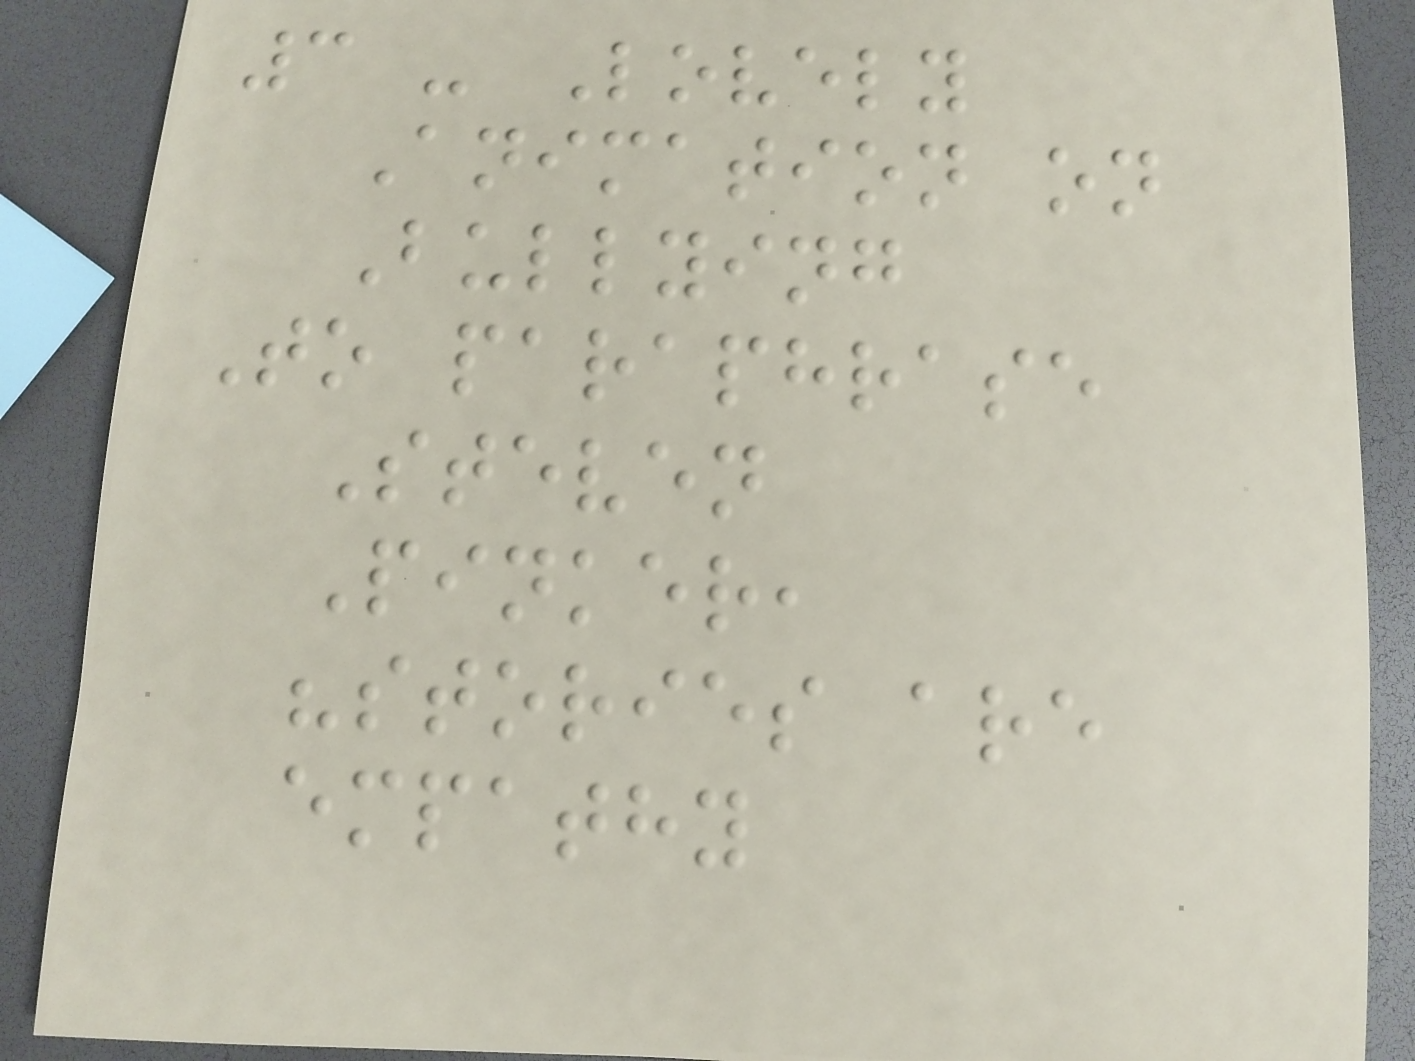3 - Lovely
Animation on
Bullying
To paraphrase
Steven
Pinker,
"stories are
empathy
